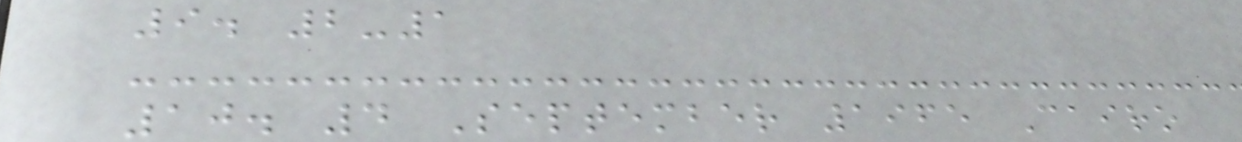9. 2-1
10. 4 September 1965 Cairo
